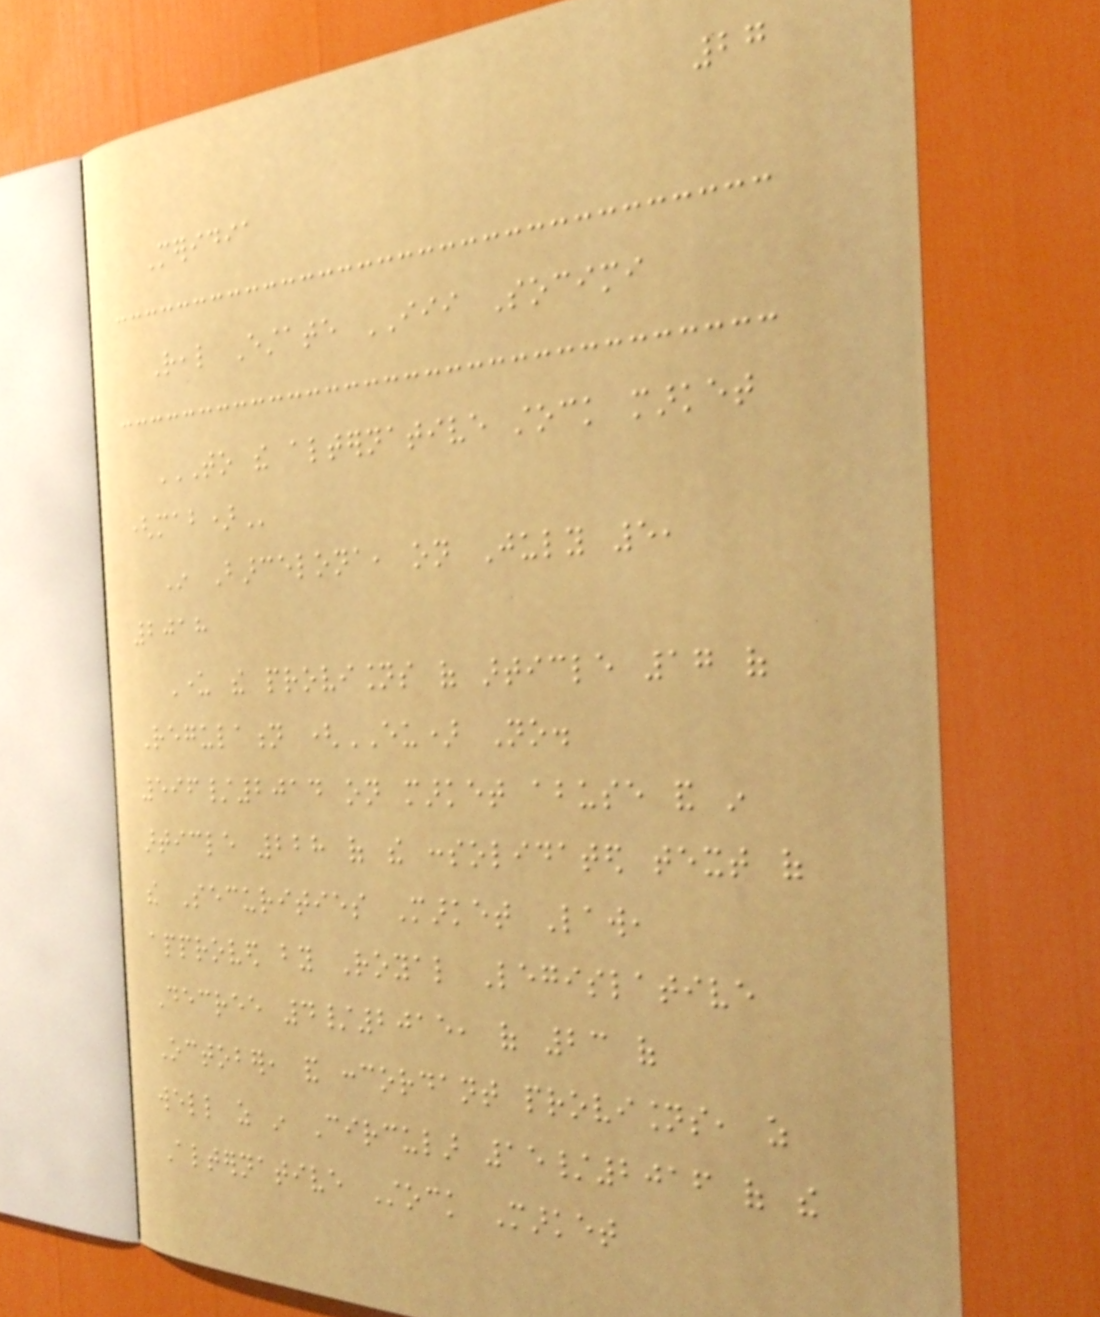27
Meridia
Real Estate III Socimi
TO THE ALTERNATIVE STOCK MARKET
(MAB)
In Barcelona, on July 5,
2018
Under the provisions of article 17 of
Regulation (EU) No.
596/2014 on market abuse and in
article 228 of the consolidated text of
the Securities Market Law,
approved by Royal Legislative
Decree 4/2015, of 23 of
October, and concordant provisions, as
well as in Circular 15/2016 of the
Alternative Stock Market
